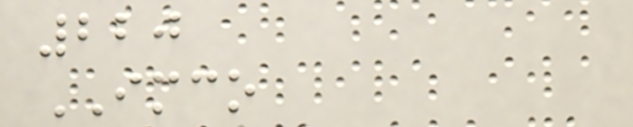220
IMCO
